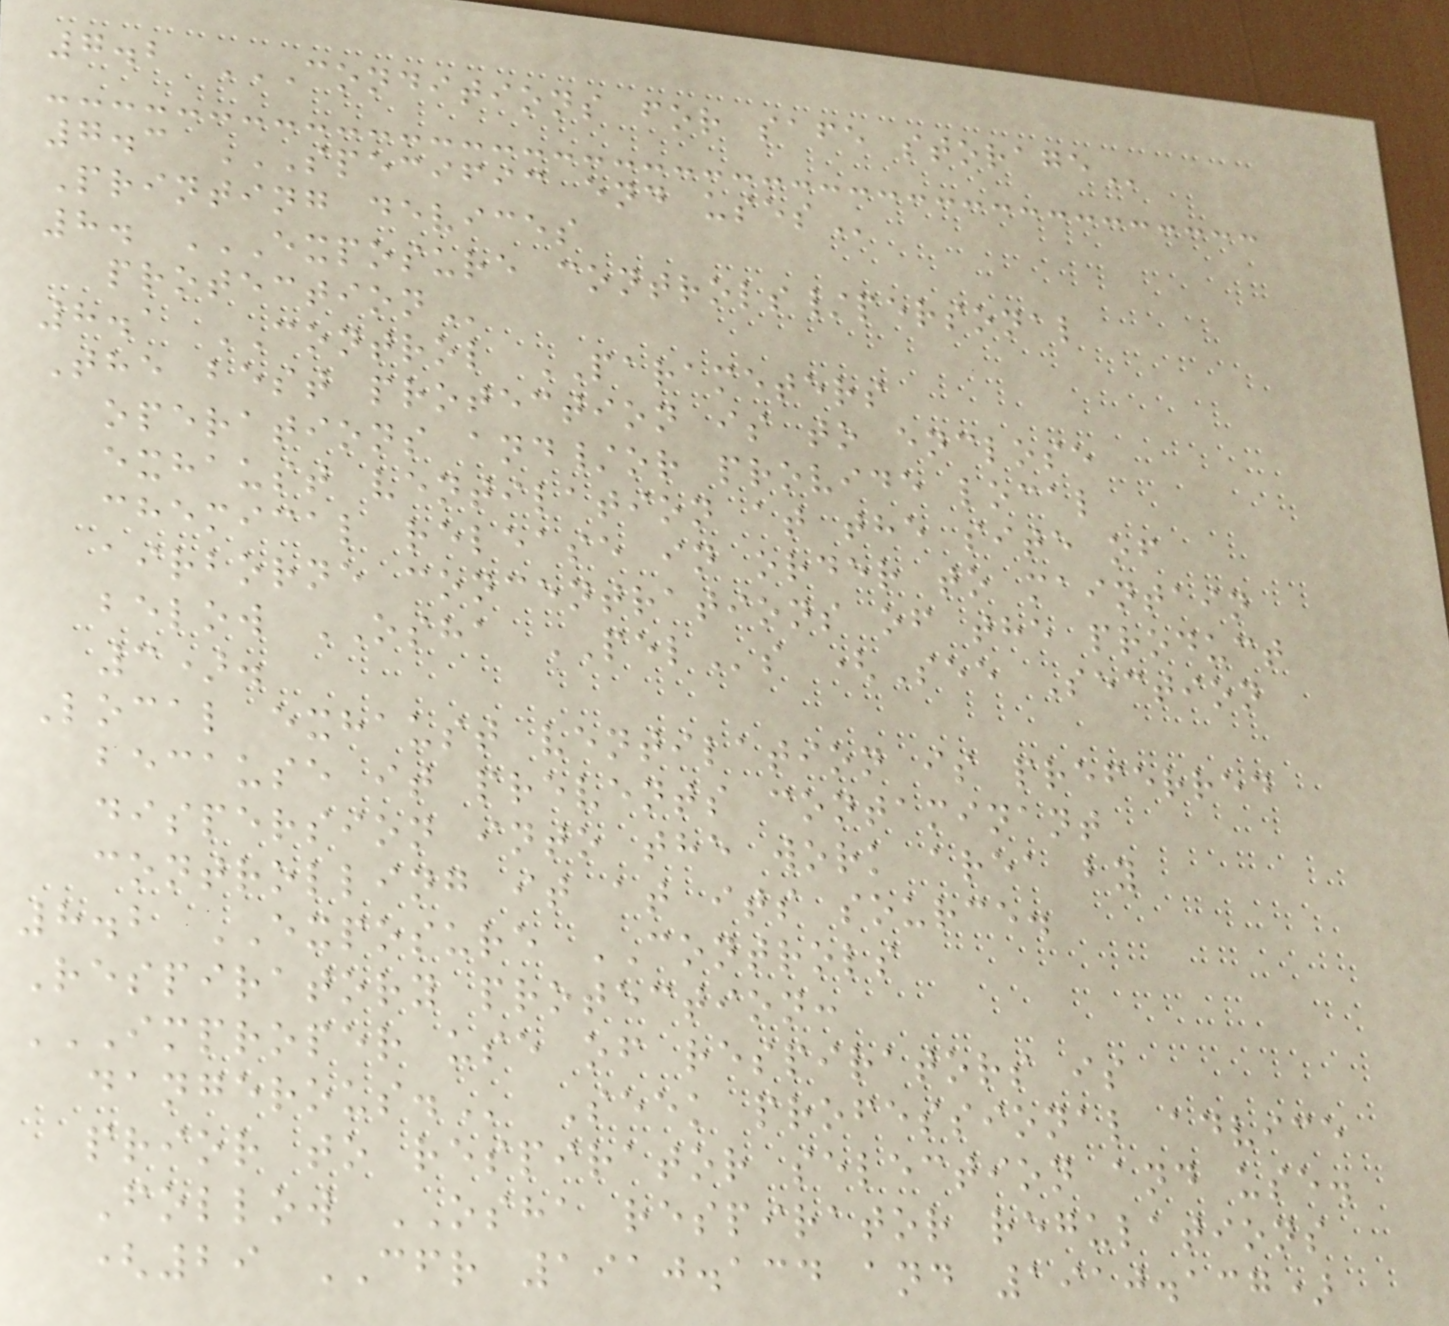7.2 CONDITIONS FOR SAFE STORAGE
7.3 SPECIFIC END USES
Printing devices
8. EXPOSURE CONTROLS/PERSONAL
PROTECTION
8.1 CONTROL PARAMETERS
The best protection is to enclose
operations and/or provide local
exhaust ventilation at the site of
chemical release in order to maintain
airborne concentrations of the product
below OSHA PELs (See Section
3).
Local exhaust ventilation is preferred
because it prevents contaminant
dispersion into the work area by
controlling it at its source.
8.2 EXPOSURE CONTROLS
Respiratory protection:
IMPROPER USE OF RESPIRATORS IS
DANGEROUS. Seek professional advice
prior to respirator selection and use.
Follow OSHA respirator regulations
(29 CFR 1910.134 and 1910.137)
